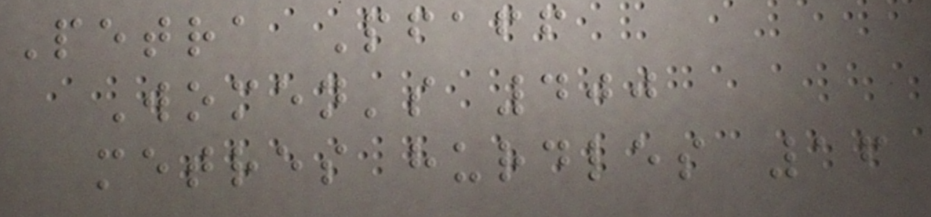Petra Pfaff
Women's 400
metres hurdles 16
